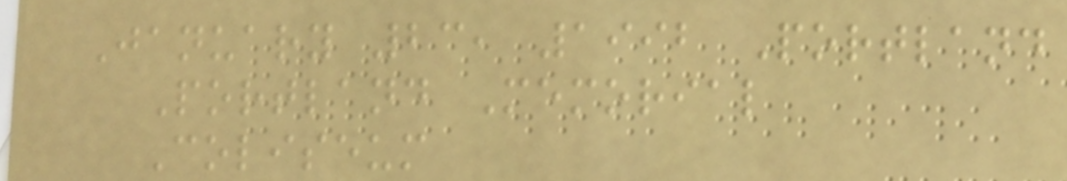January 23, 1992 Portland
Portland Memorial
Coliseum
